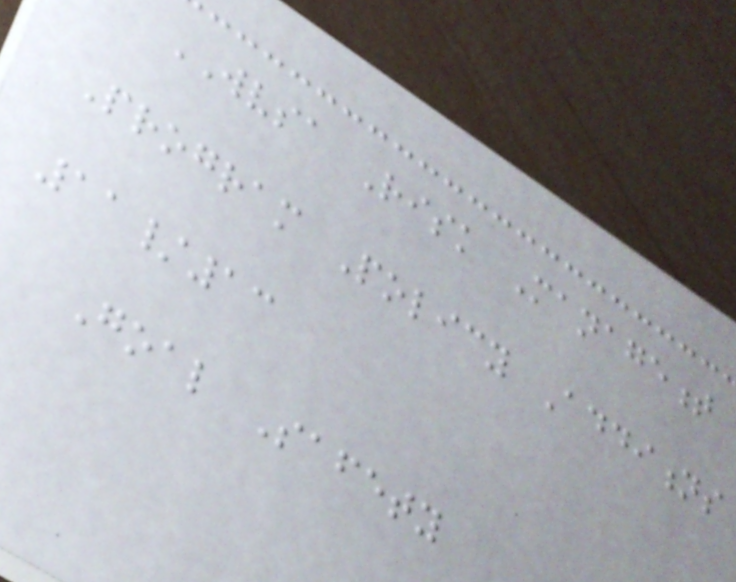WVSA Risk Management
Program Policy Additions
11/13
Goal Safety
